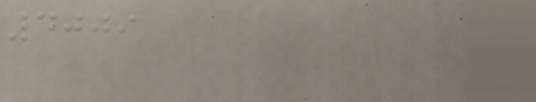4009
